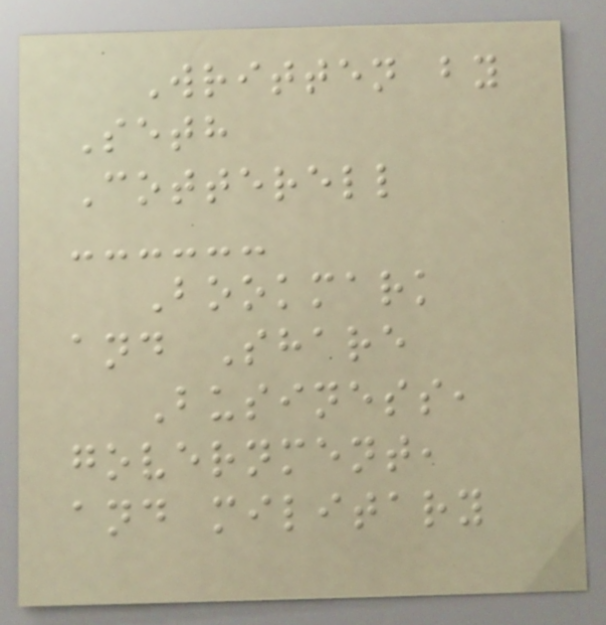Written by
Seth
Cotterell
Bookmark
and Share
Business,
government,
and military
